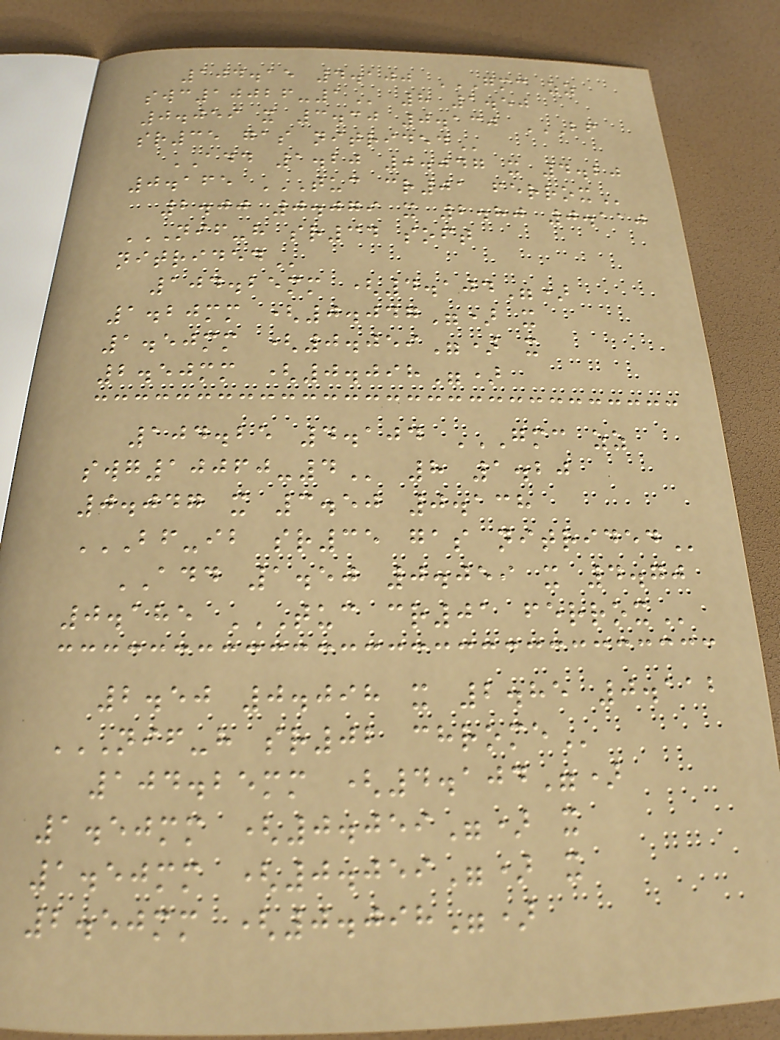104.15 4.100 GMC ZZ
SWC10026-1 8 1.50
0.059 x 3.30 0.130 BF
SR35 GAS NITRIDED
ADD 1.20 0.047 x 4.20
0.165 TUC CR01 FERROX
2.00 0.079 x 2.80 0.110
NIF-H SR34 SOFT
NITRIDED
104.25mm (4.104")
1.20mm (0.047") x
1.50mm (0.059") x
2.50mm (0.098")
104.25 4.104 GMC ZZ
SWG10060-4 8 1.20
0.047 x 3.50 0.138
BF-IB SR35 GAS NITRIDED
ADD 1.50 0.059 x 4.70
0.185 TUC CR01 FERROX
2.50 0.098 x 2.85 0.112
NIF-H SR02 CHROME
104.25mm (4.104")
1.50mm (0.059") x
1.50mm (0.059") x
2.50mm (0.098")
